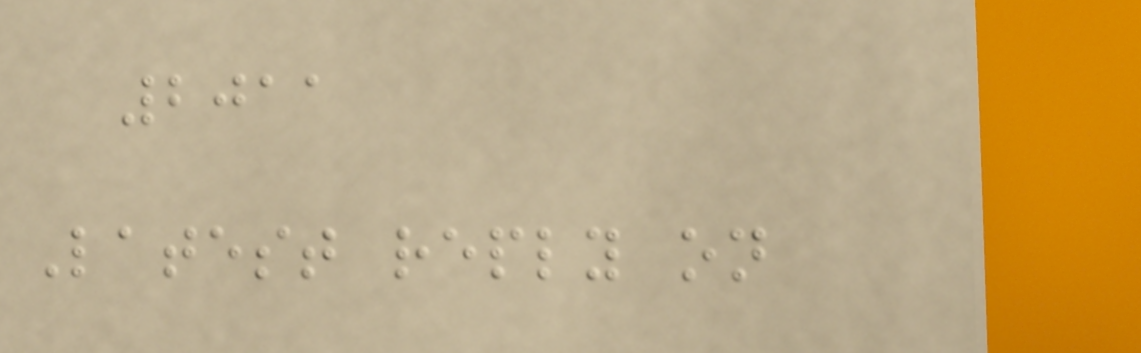2011
Latest reply on
